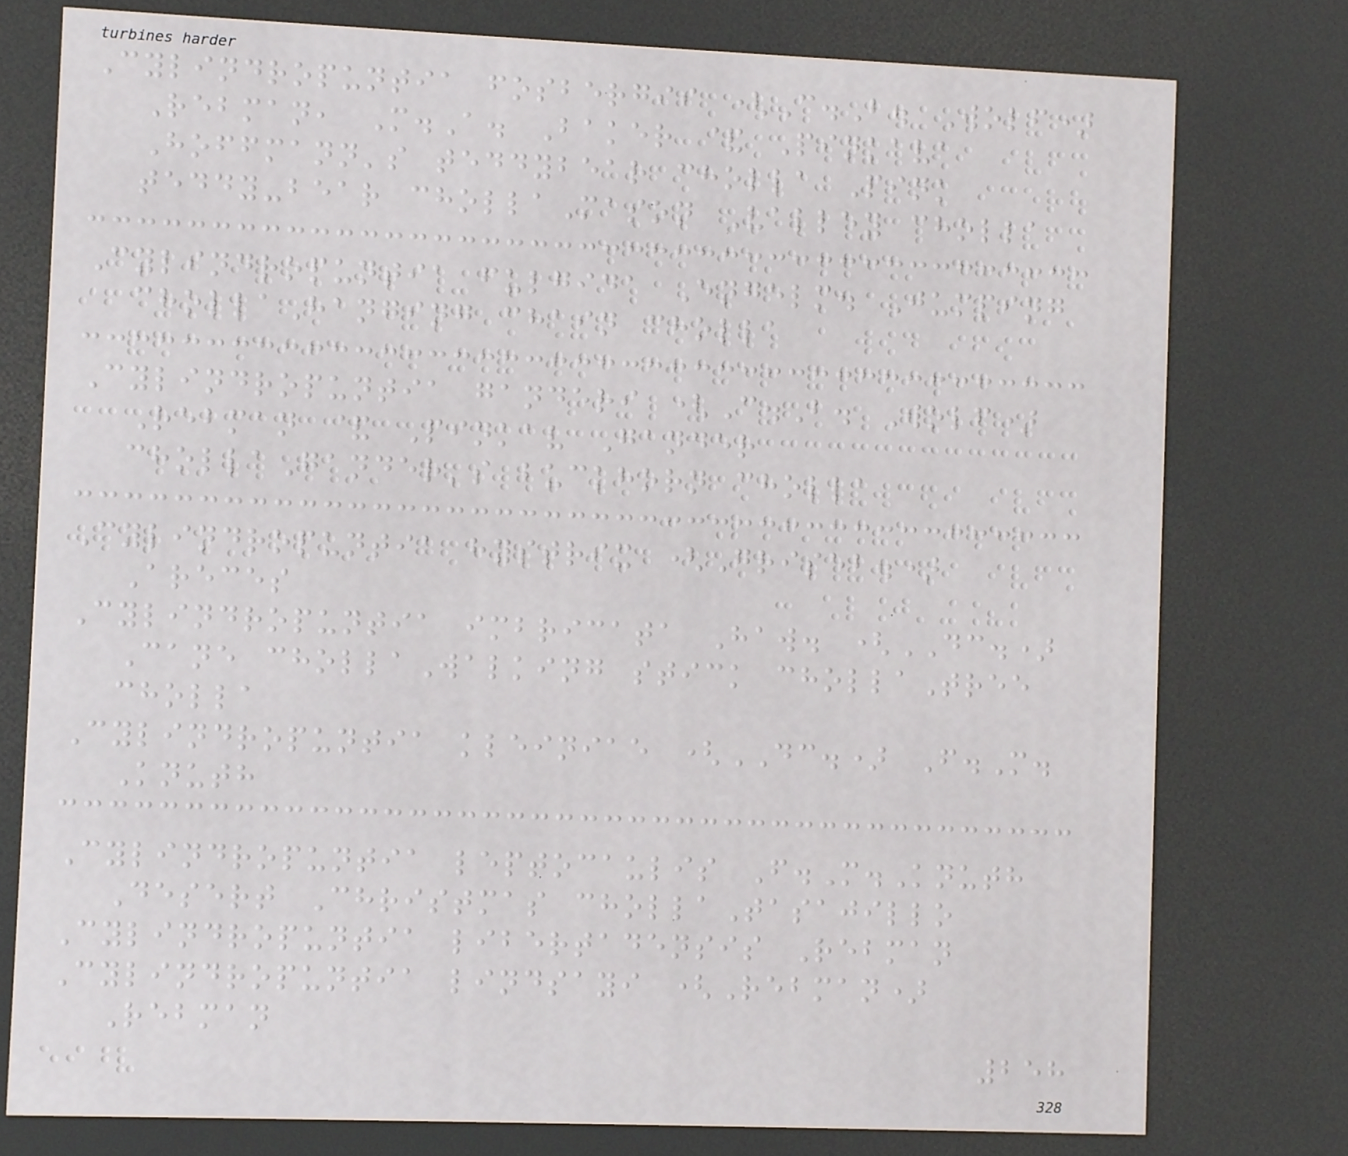Cylindropuntia fosbergii (C.B. Wolf)
Rebman, M.A. Baker & Pinkava
Hoffmann's teddybear cholla Pink
teddy-bear chollaMason Valley cholla
Cylindropuntia fulgida Engelm. Jumping
chollaHanging chain cholla
Cylindropuntia ganderi (C.B. Wolf)
Rebman & Pinkav Gander
chollaGander's buckhorn cholla
Cylindropuntia hystrix (Griseb.)
Areces
Cylindropuntia imbricata Haw. (DC.)
Cane chollaWalking stick chollaTree
cholla
Cylindropuntia kleiniae (DC.) F.M.
Knuth
Cylindropuntia leptocaulis F.M.Knuth
Desert Christmas chollaTasajillo
Cylindropuntia libertadensis Rebman
Cylindropuntia lindsayi (Rebman)
Rebman
258
